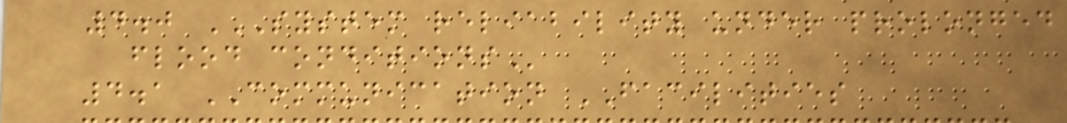4.0 SYSTEM RELIABILITY UNDER PROLONGED
FLOOD CONDITIONS
4.1 COMMUNICATION FACILITIES
